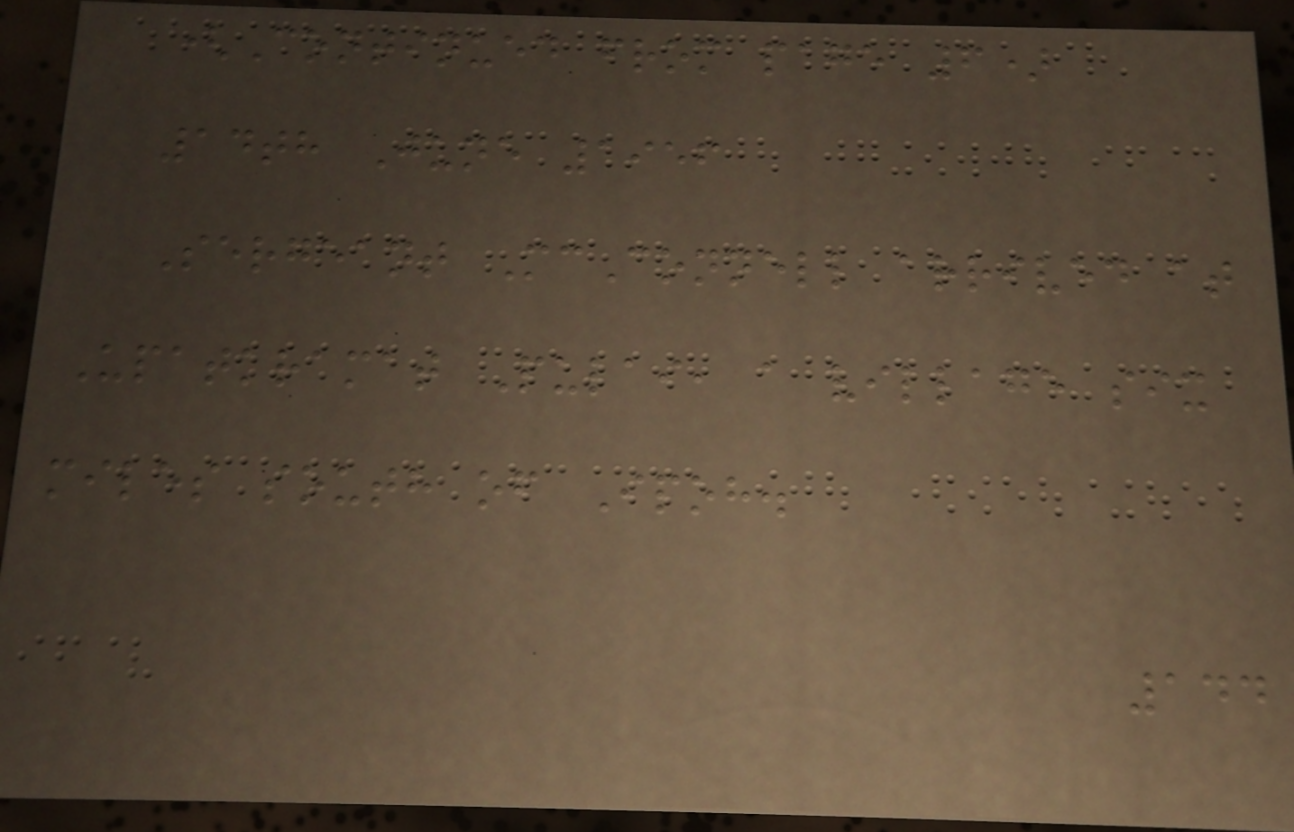(Continued from page 6)
14th June 1956
Sergeant McConnell arrived at
Upatkramat Pulai, a village six
miles south of Ipoh.
144
